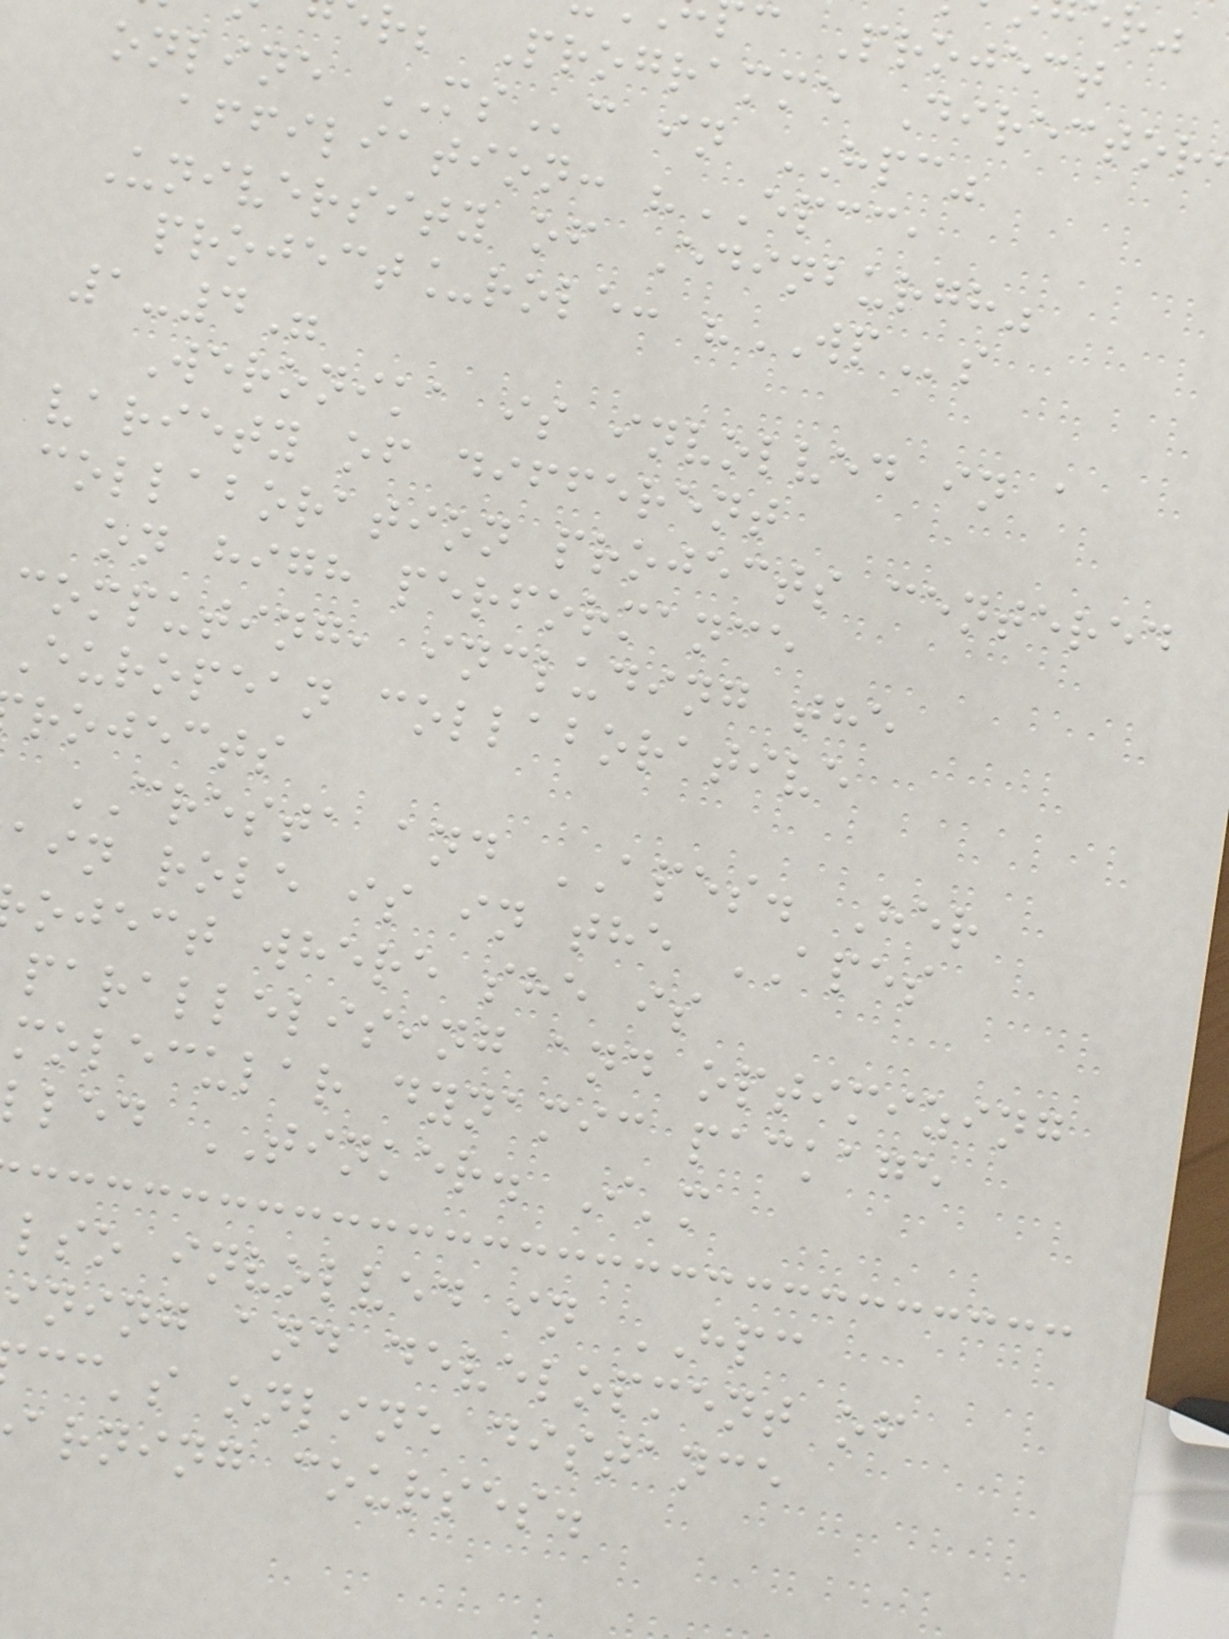c Project
r; Programme Director
online MSc in HPC"
affiliation: "EPCC,
University of Edinburgh"
project_role: "WPs
1-4"
Weronika is involved in a
variety of different
collaboration projects centered
on high performance
computing, including the
European collaborative
rojects
CRESTA and APES. Her
ain role is in the APES
oject where she is
parallelising and optimizing
molecular dynamic package
led TINKER. I'm
lso involved in HPC
ining and development of
cc's online distance
arning courses.
